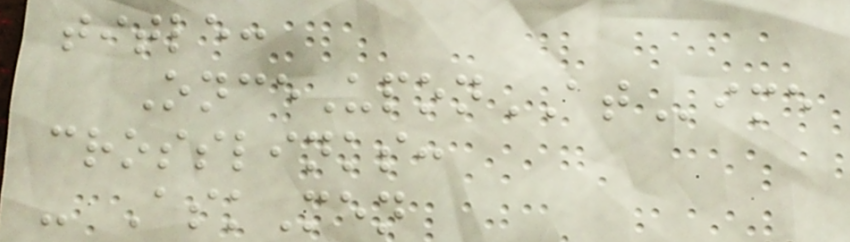title:
OnceUponATime
crosslinks:
- AskMen
